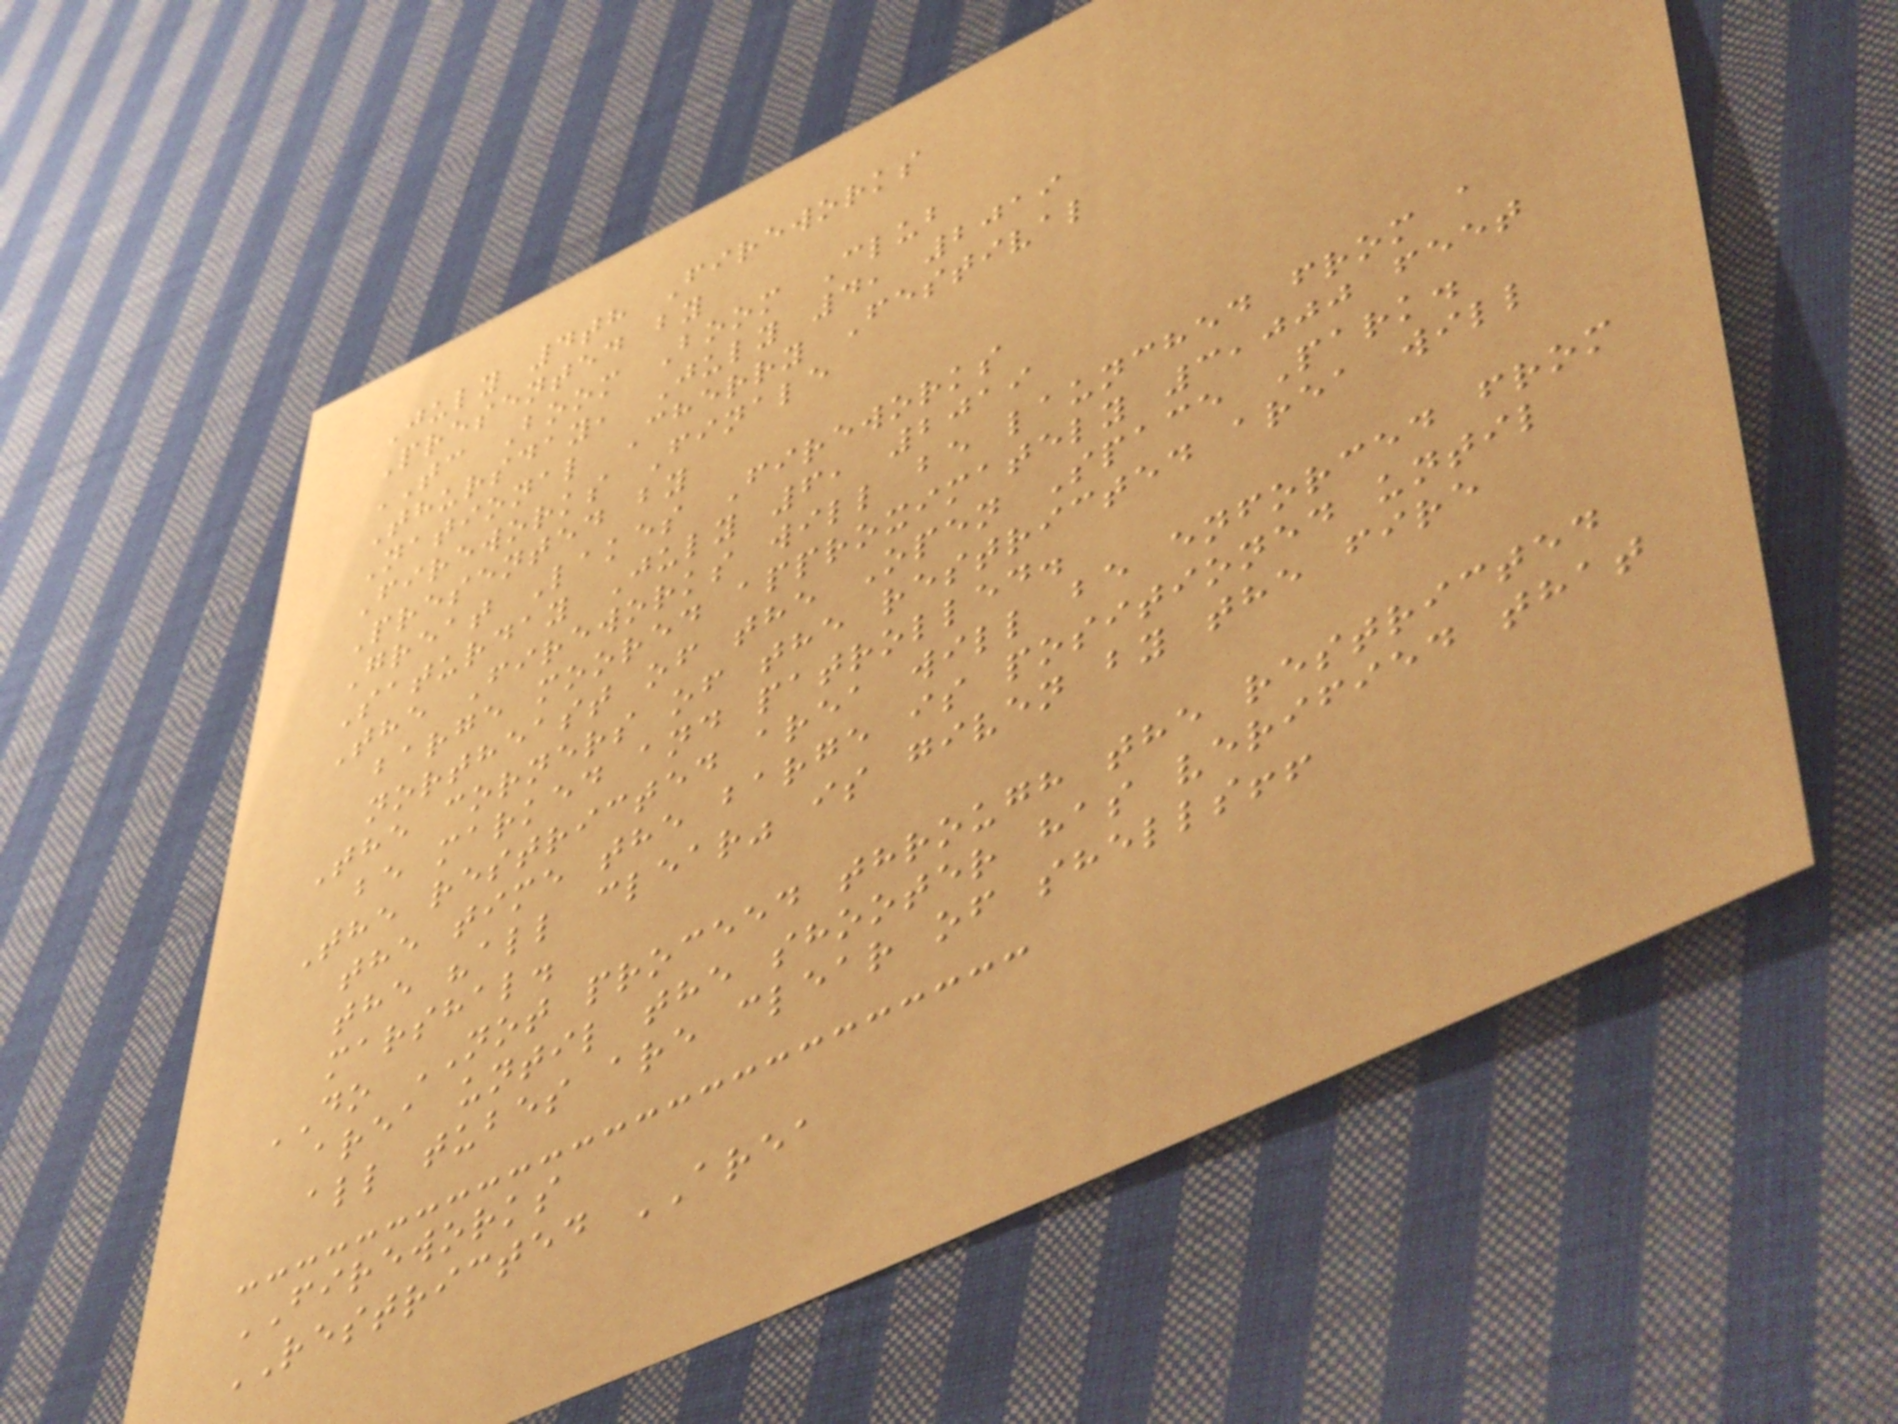July 4th Fireworks
Presented by
TC Boom Boom Club
Thursday, July 4, 2019
National Cherry Festival
Fireworks Finale
Presented by
Great Lakes Fireworks
Saturday July 6, 2019
The Fireworks will be launched from a
barge moored approximately 3,000 feet
northeast of the Open Space Park.
The corners of the restricted area will
be marked and patrolled.
The restricted area will be enforced from
the time the barge is positioned until
the "all clear" is given by the fire
marshal.
DO NOT proceed through the restricted
area until the shooter has verified that
all tubes are clear of shells!!
FIREWORKS
RESTRICTED AREA
